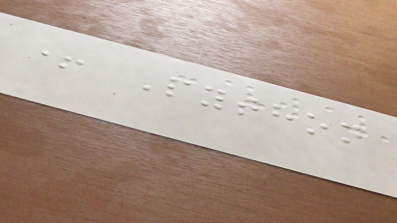+ Python
